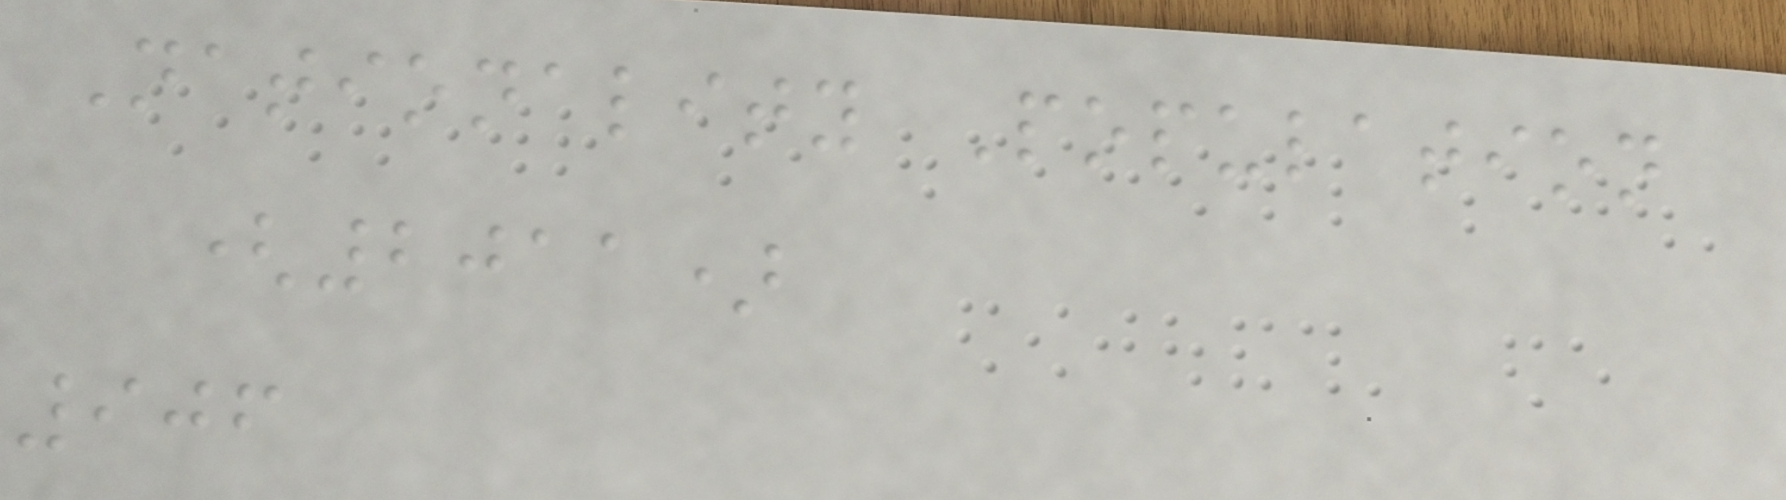Nationality Population
(2011)
906
